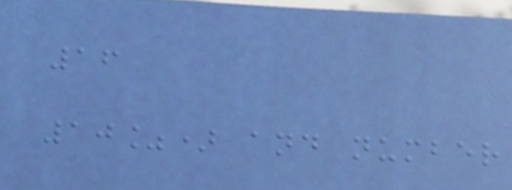16
10%) and number
